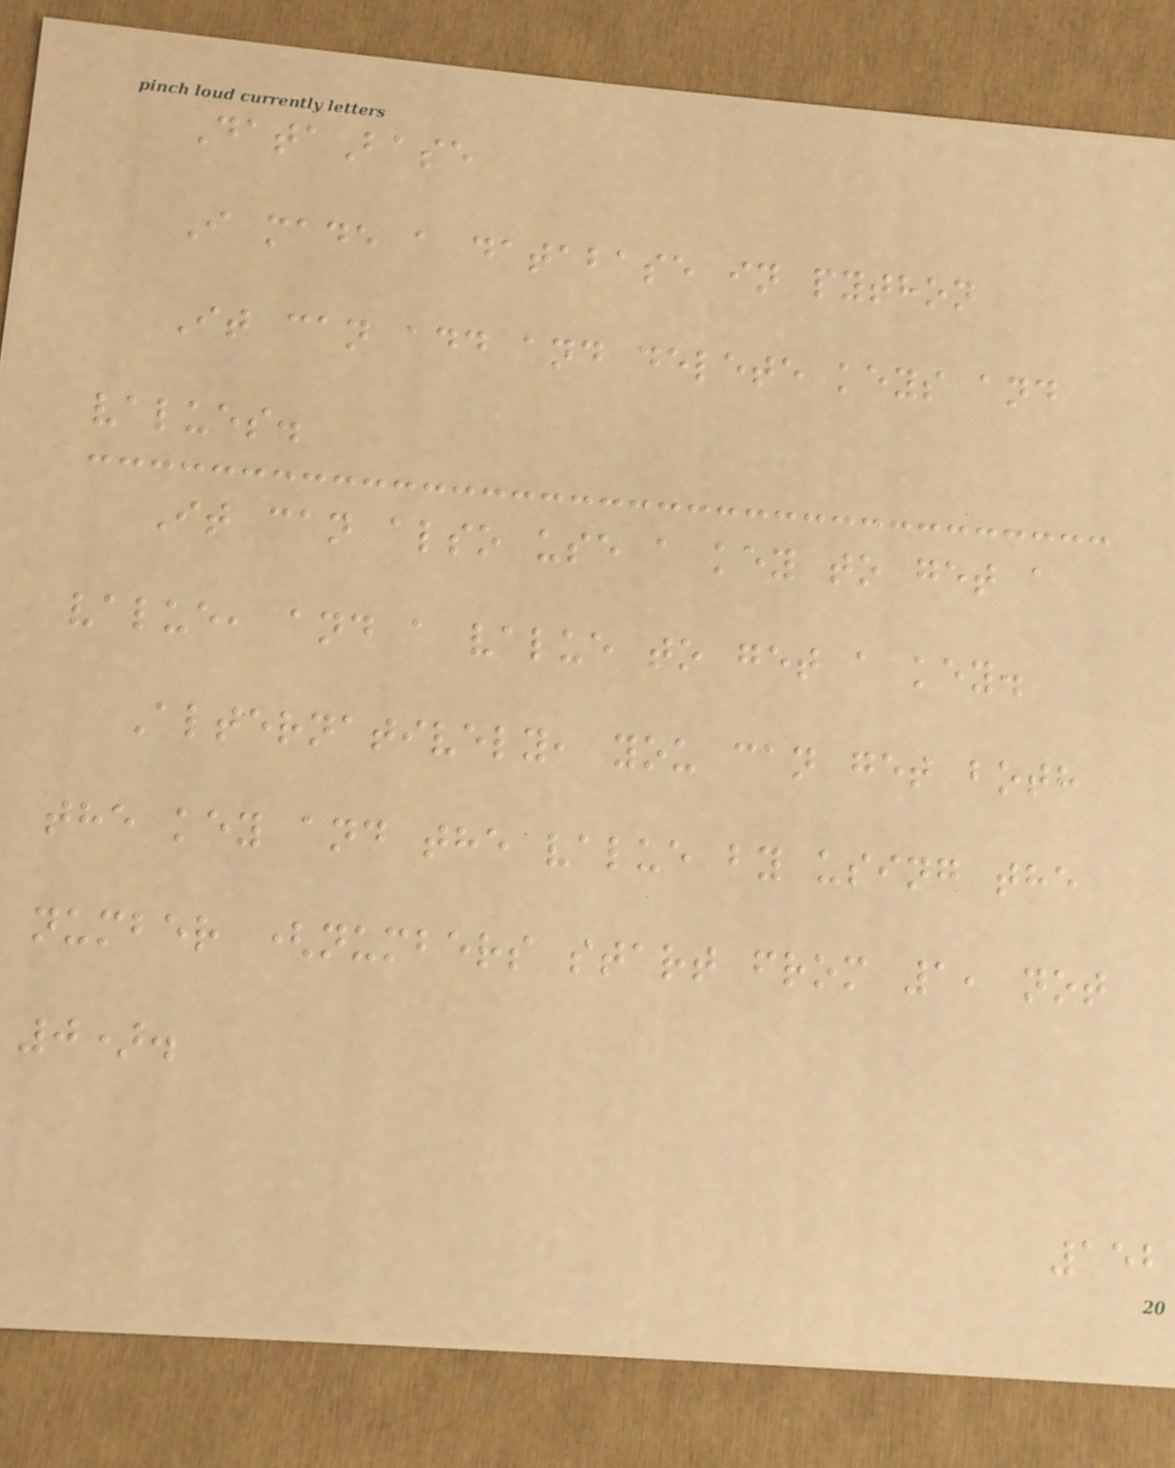DataBase
I made a database in python
It can add and delete keys and
values.
It can also use a key to get a
value, and a value to get a key.
Alternatively, you can get both
the key and the value by using the
number (numbers start from 1, not
0).
152
